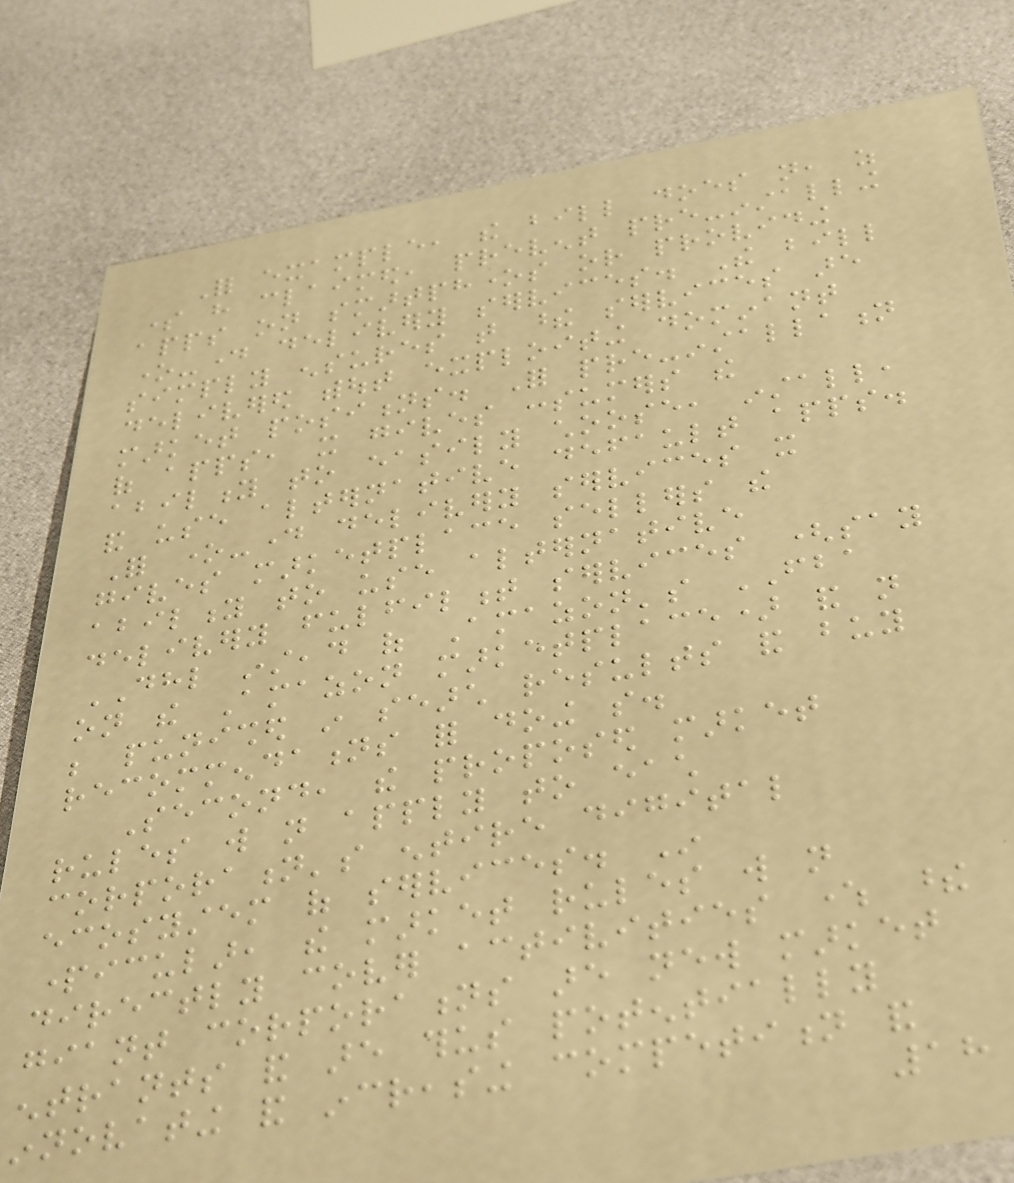For example, the bill does not, as
some have claimed, prevent pre-installing
apps on smartphones or providing
one-day delivery services. The bill
simply ensures that these services are
delivered without exploiting dominant
market positions. For pre-installation
of apps, it gives consumers the
ability to easily choose, install,
and use alternative default apps.
For one-day delivery services it
gives marketplace sellers the
ability to use alternative
delivery fulfilment services (say
DHL instead of Amazon's FBA
on the Amazon marketplace) and not
be punished in search results and buy
recommendations for doing so.
Second, the proposed market
rules will not apply to each
corporation's entire digital
ecosystem of services. In
particular, the market rules will not
directly cover activities where these
giant corporations are new market
entrants and are thus potentially
innovating and increasing competition and
18
